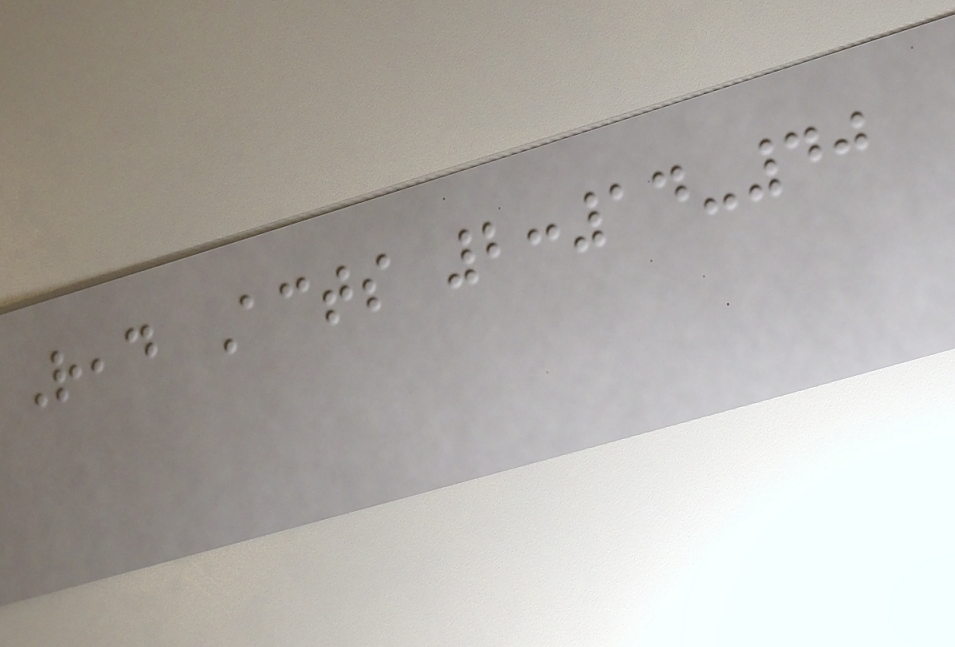Read Acts 2:14-40
